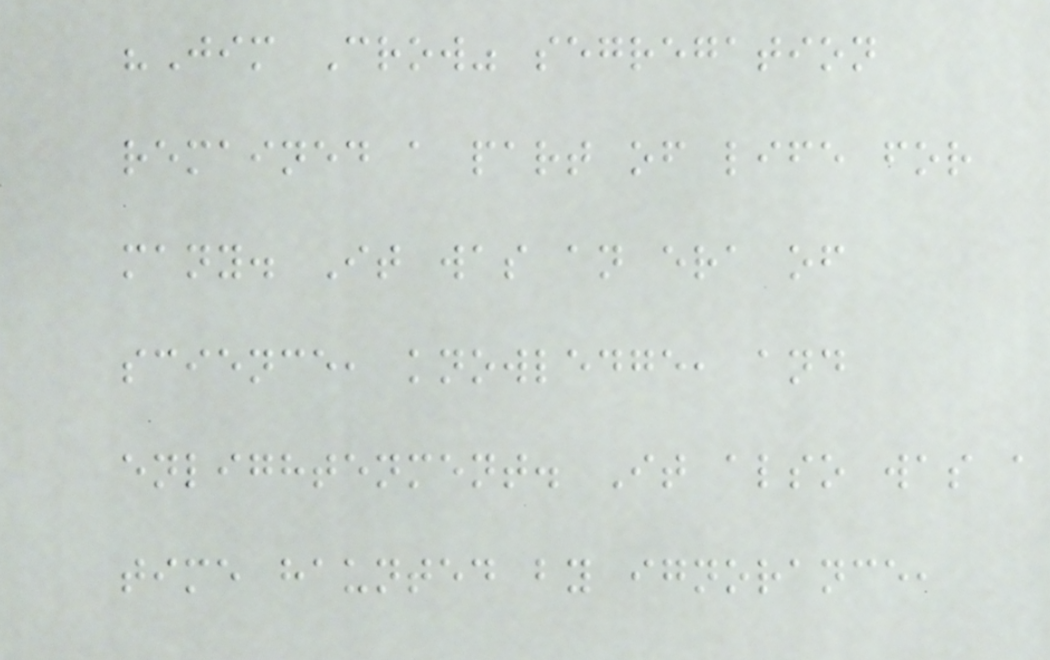"Jim Crow" segregation
remained a part of life for
many. It was an era of
science, knowledge, and
enlightenment. It also was a
time haunted by ignorance,
